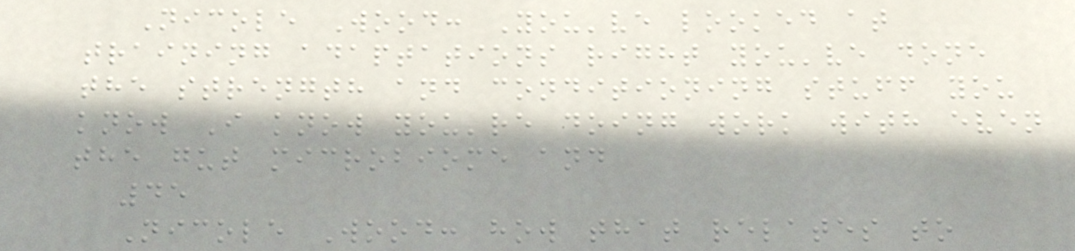Nicole Wood: You've looked at
training adaptations right you've done
the strength and conditioning stuff you
know I know you're doing work with even
the gut microbiome and
45
Nicole Wood: how that relates to
